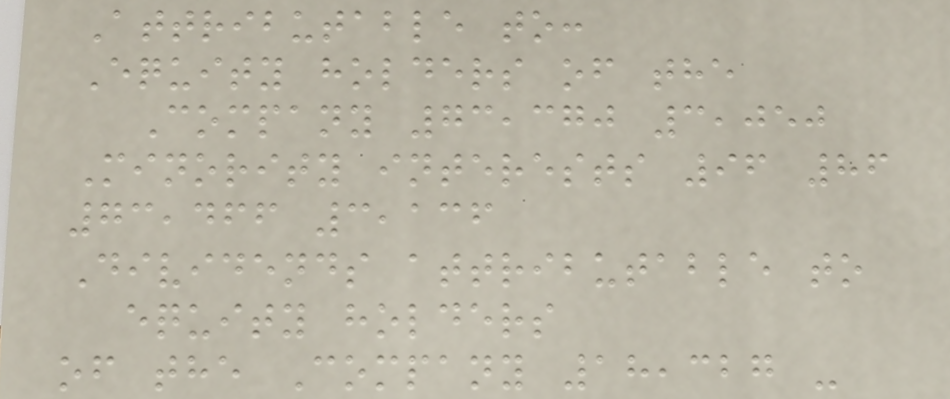Attributable to:
Equity holders of the
Company 73,370 3,050
Minority interests 96 86
73,466 3,136
Dividends attributable to
equity holders
of the Company 18,327 -
